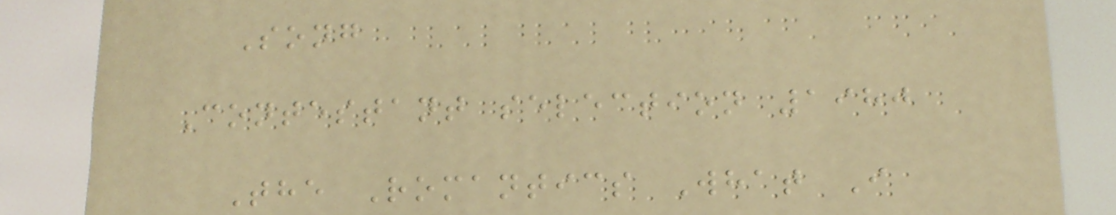Song
Contestant selection 1980
The Romantics What I
